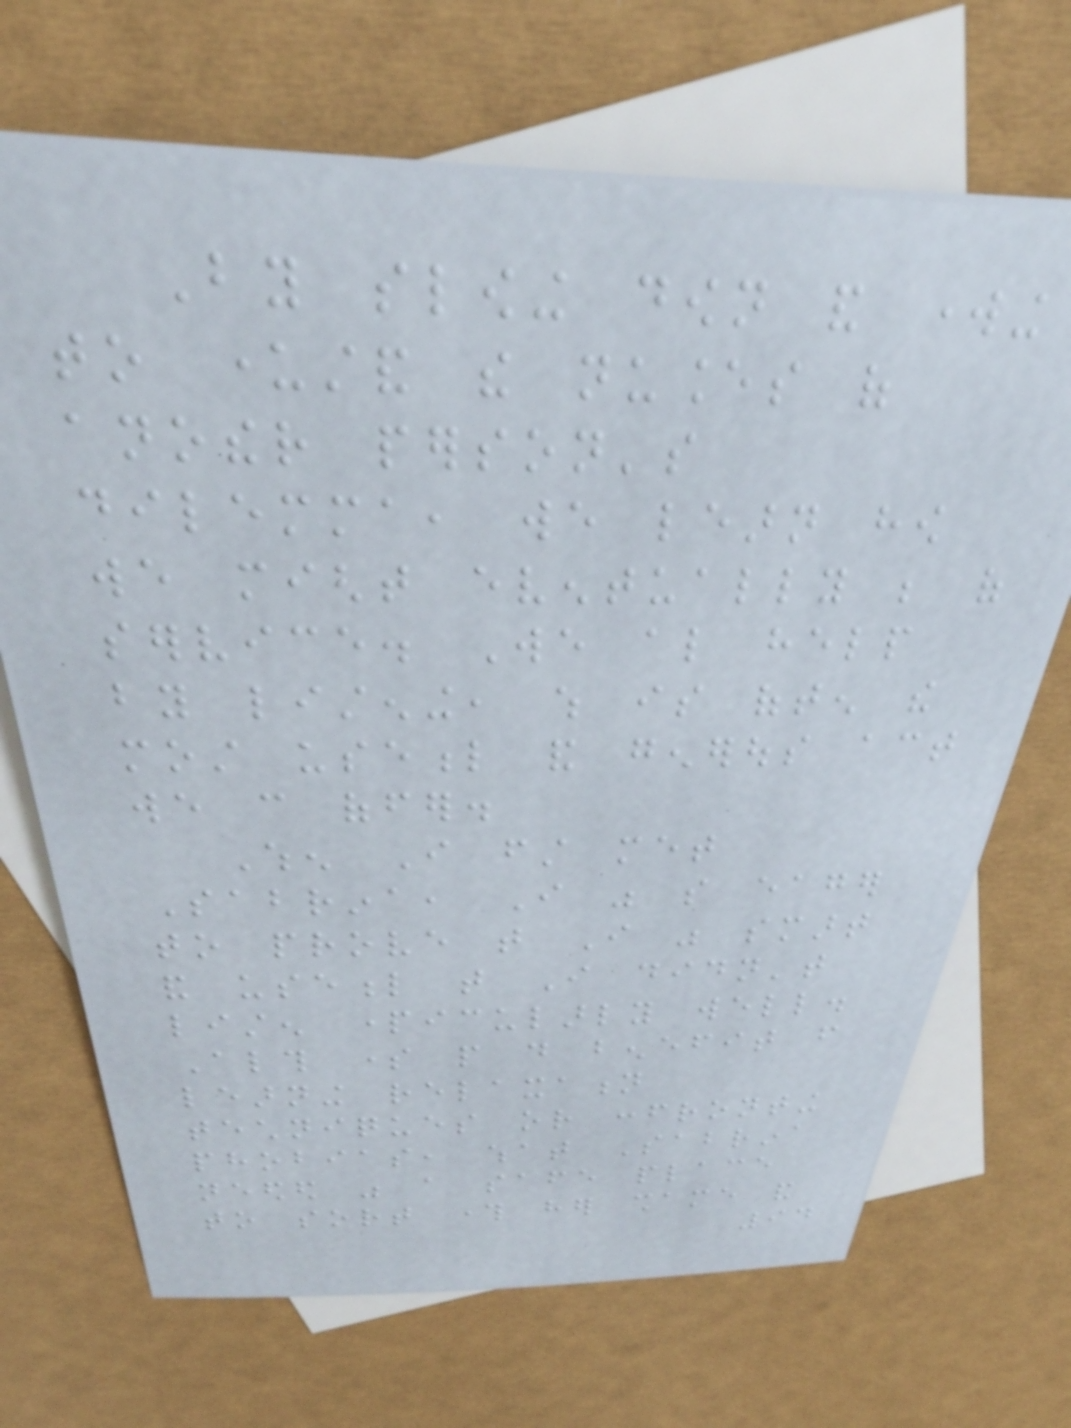By slowing down and working
to understand the nuances of
another person's
dilemma, we learn how
we might eventually be of
service. We also help
by listening, which is often the
most useful and generous act
we can offer.
When I first met
Sabrina, I was so eager
to prove that I was smart
and useful that I didn't
listen particularly well.
Although some people do benefit from
learning relaxation
techniques or confronting
phobias, what Sabrina
needed was a safe place
to sort through her shame and
94
